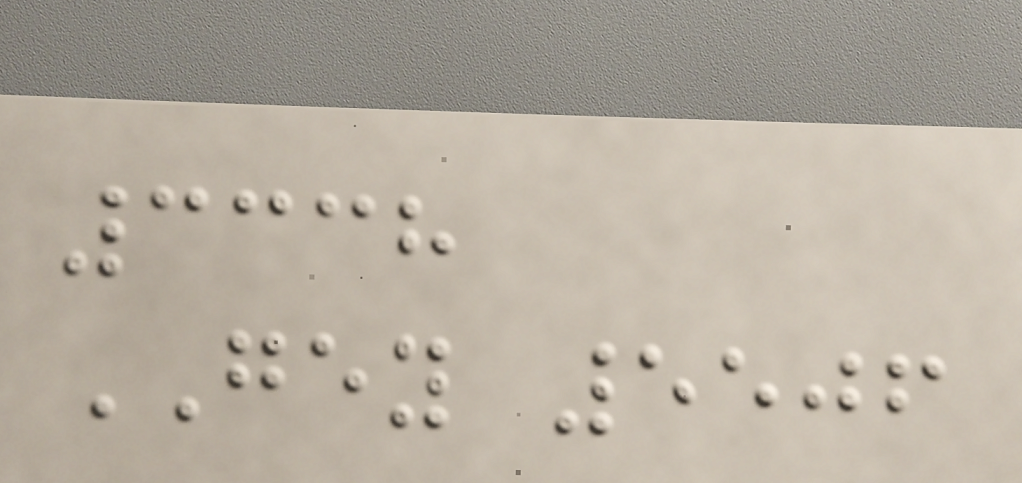3338
GEY 5506
